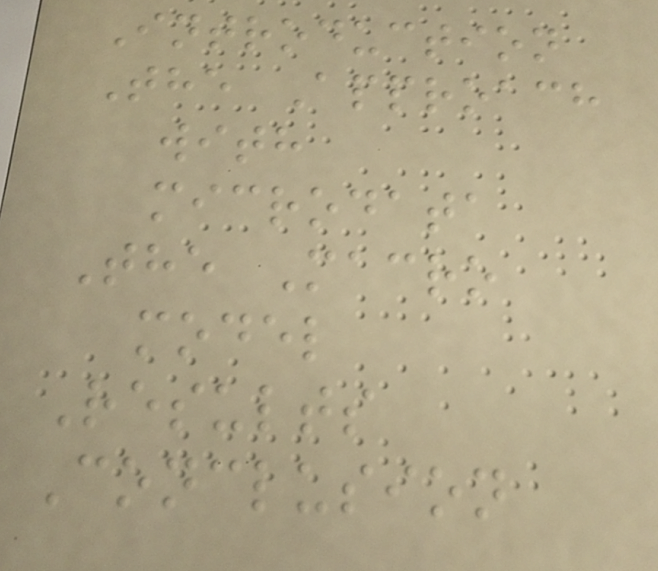Introduction
The Approach
with
microdata
The Macro
model
Results
Conclusion
